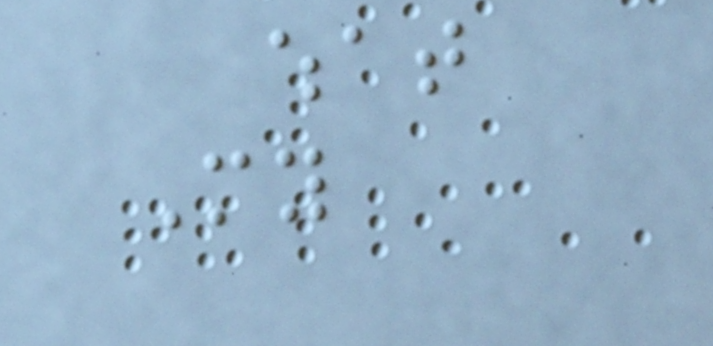what
My
